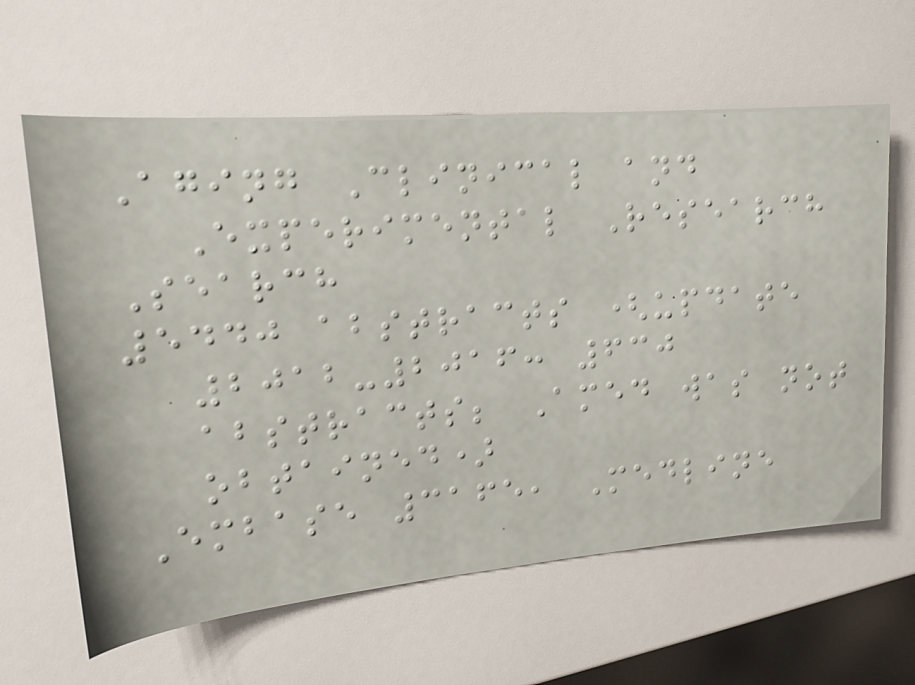Aging Clinical and
Experimental Research
Search
5440 abstracts (update
2012-2016: 630
abstracts; Amed was not
obtained)
Embase 3165, Medline
